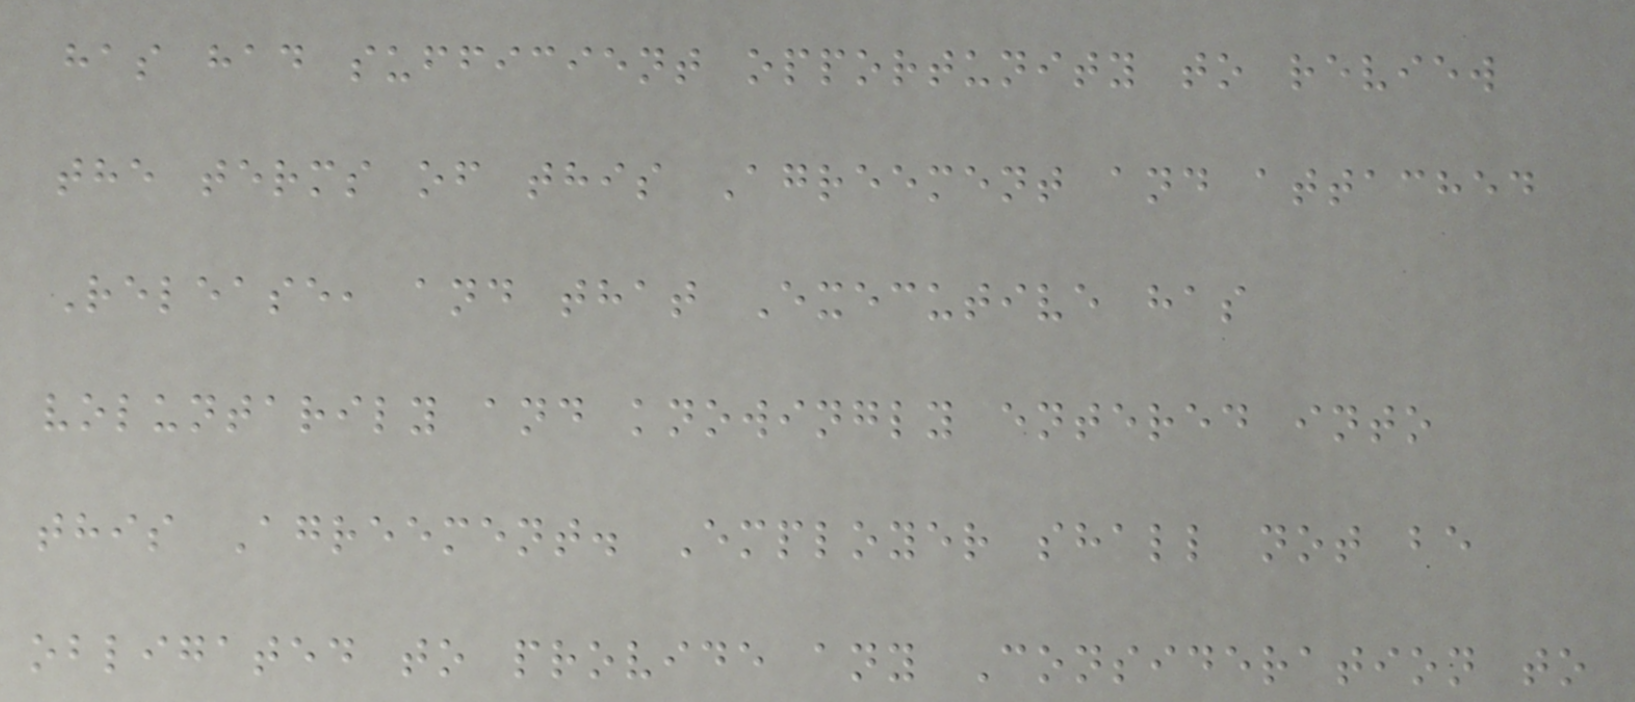has had sufficient opportunity to review
the terms of this Agreement and attached
Release, and that Executive has
voluntarily and knowingly entered into
this Agreement. Employer shall not be
obligated to provide any Consideration to
